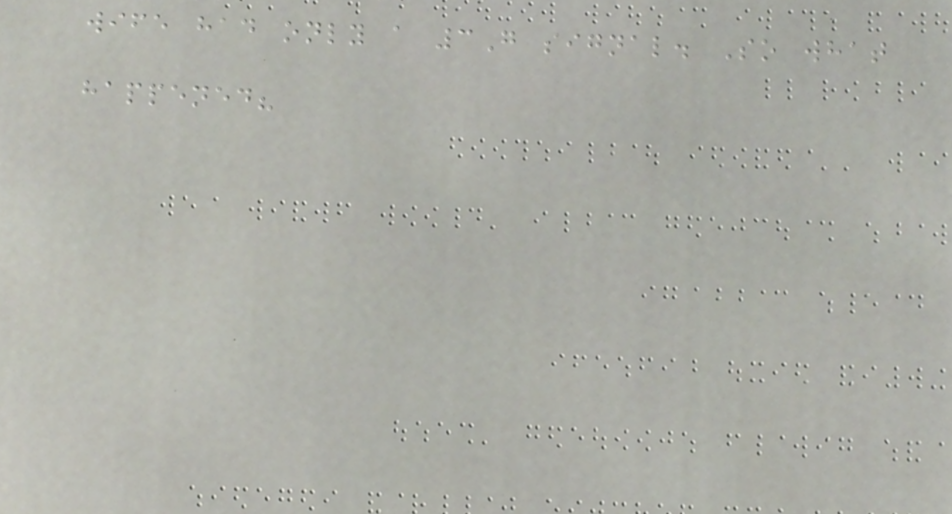wife had only a 3G signal. So what
happened?
